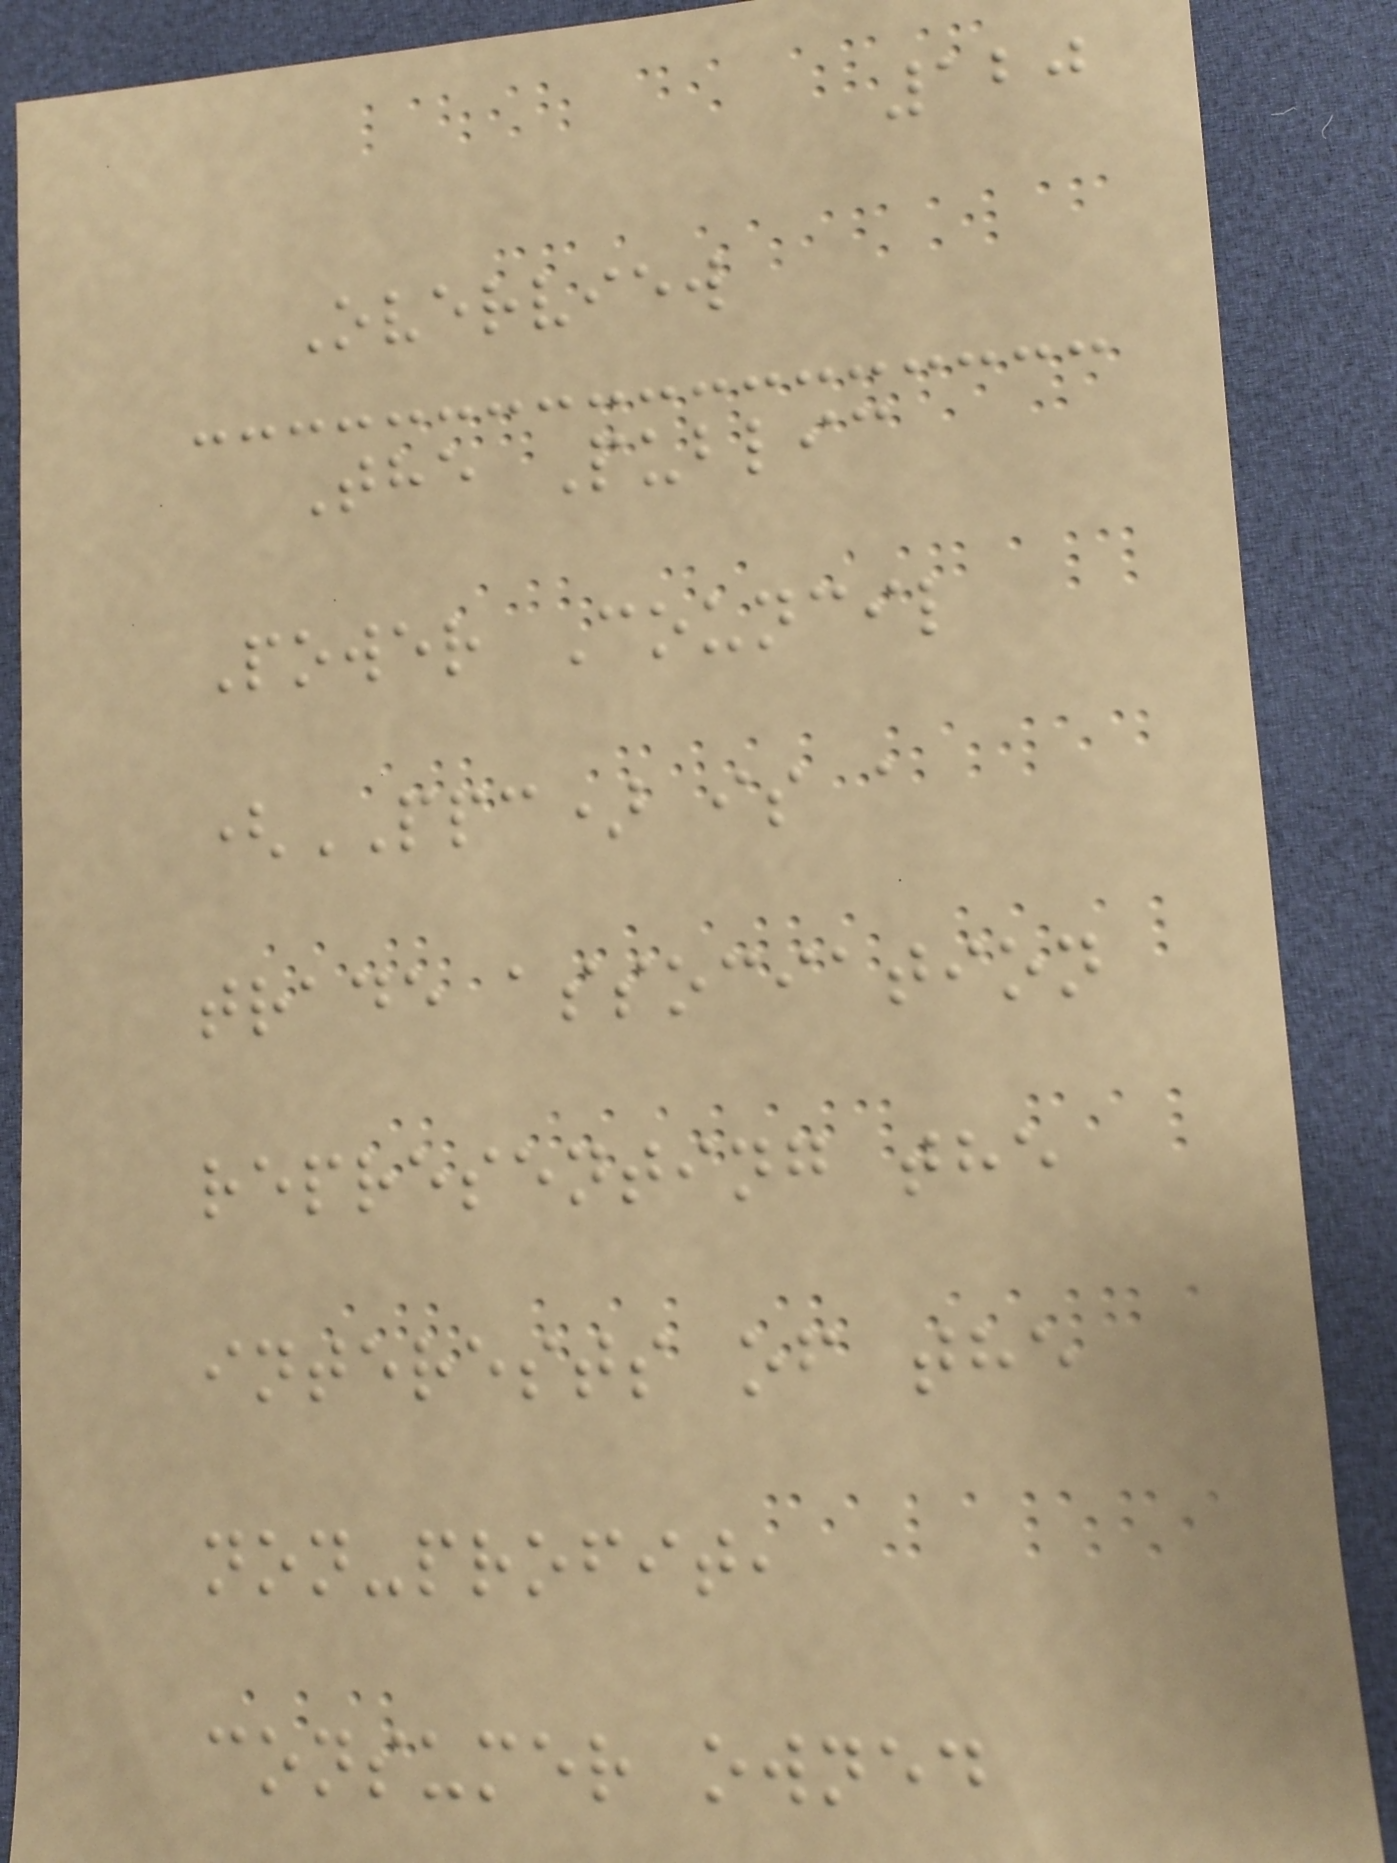120
Overview
The Public
Power Council
(PPC) is a
trade association
representing the
interests of the
non-profit,
consumer owned
